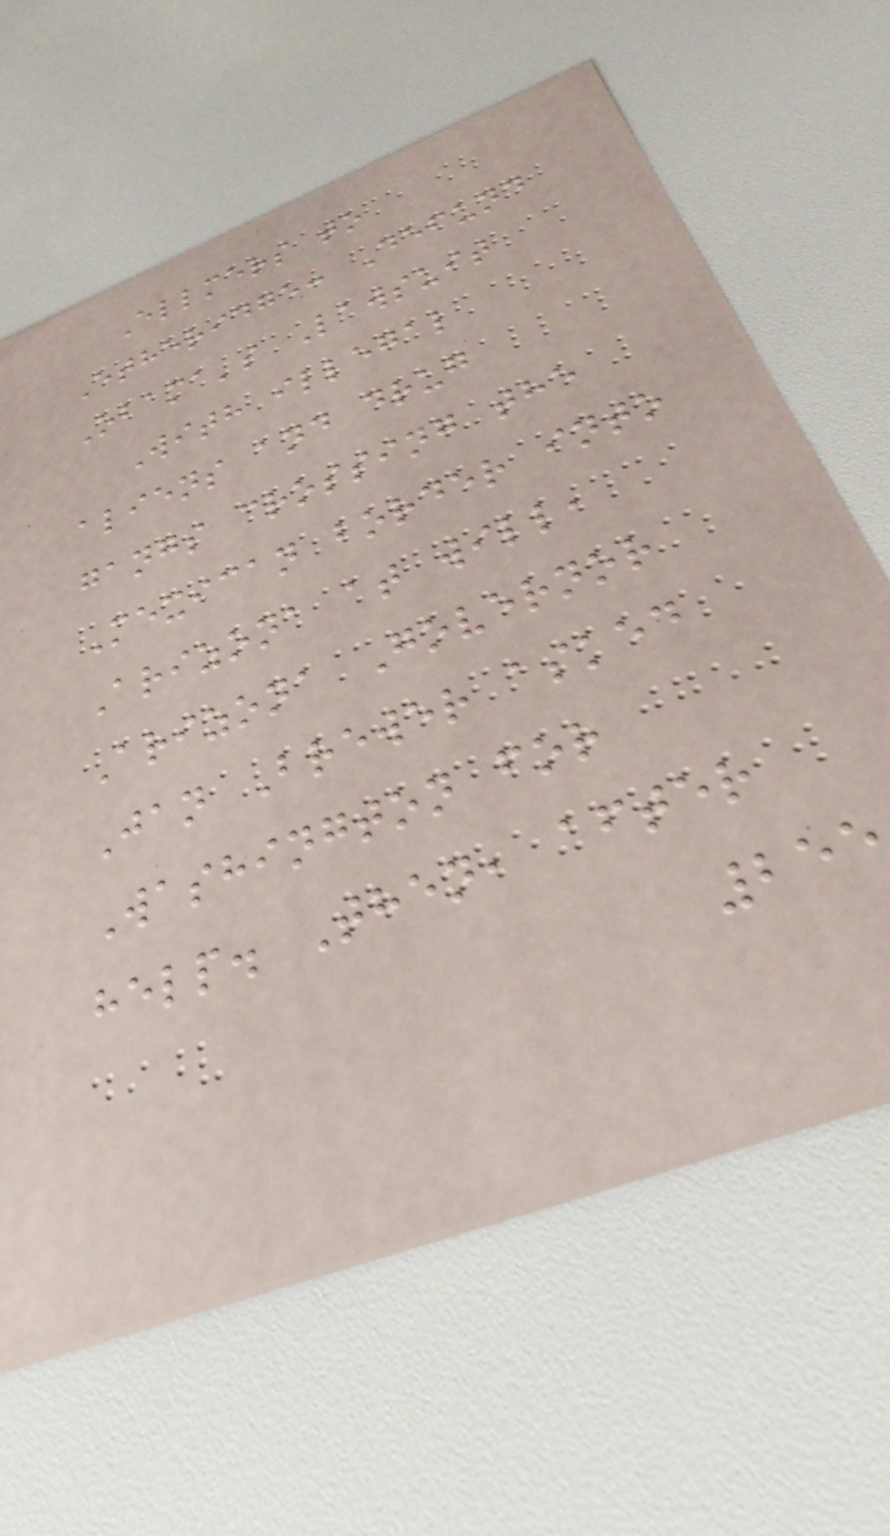Ellmers to
Etheridge: Defund
Obama's Lawsuit
With illegal
aliens and drug
gangs crossing the
Mexican border into
Arizona at will,
Arizona Governor
Jan Brewer asked
Washington for
help. Then, after
255
